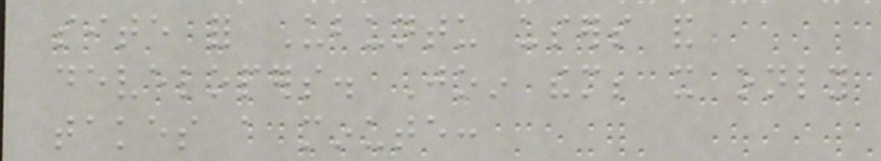site for Ubuntu users and
developers. Join them; it only
takes a minute:
